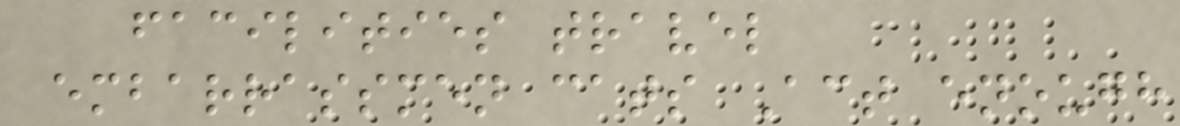facilities travel
embarrassmen cats Act enough
